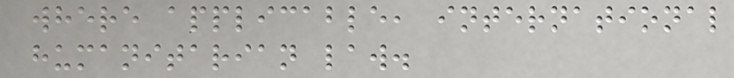where applicable, international
humanitarian law.
